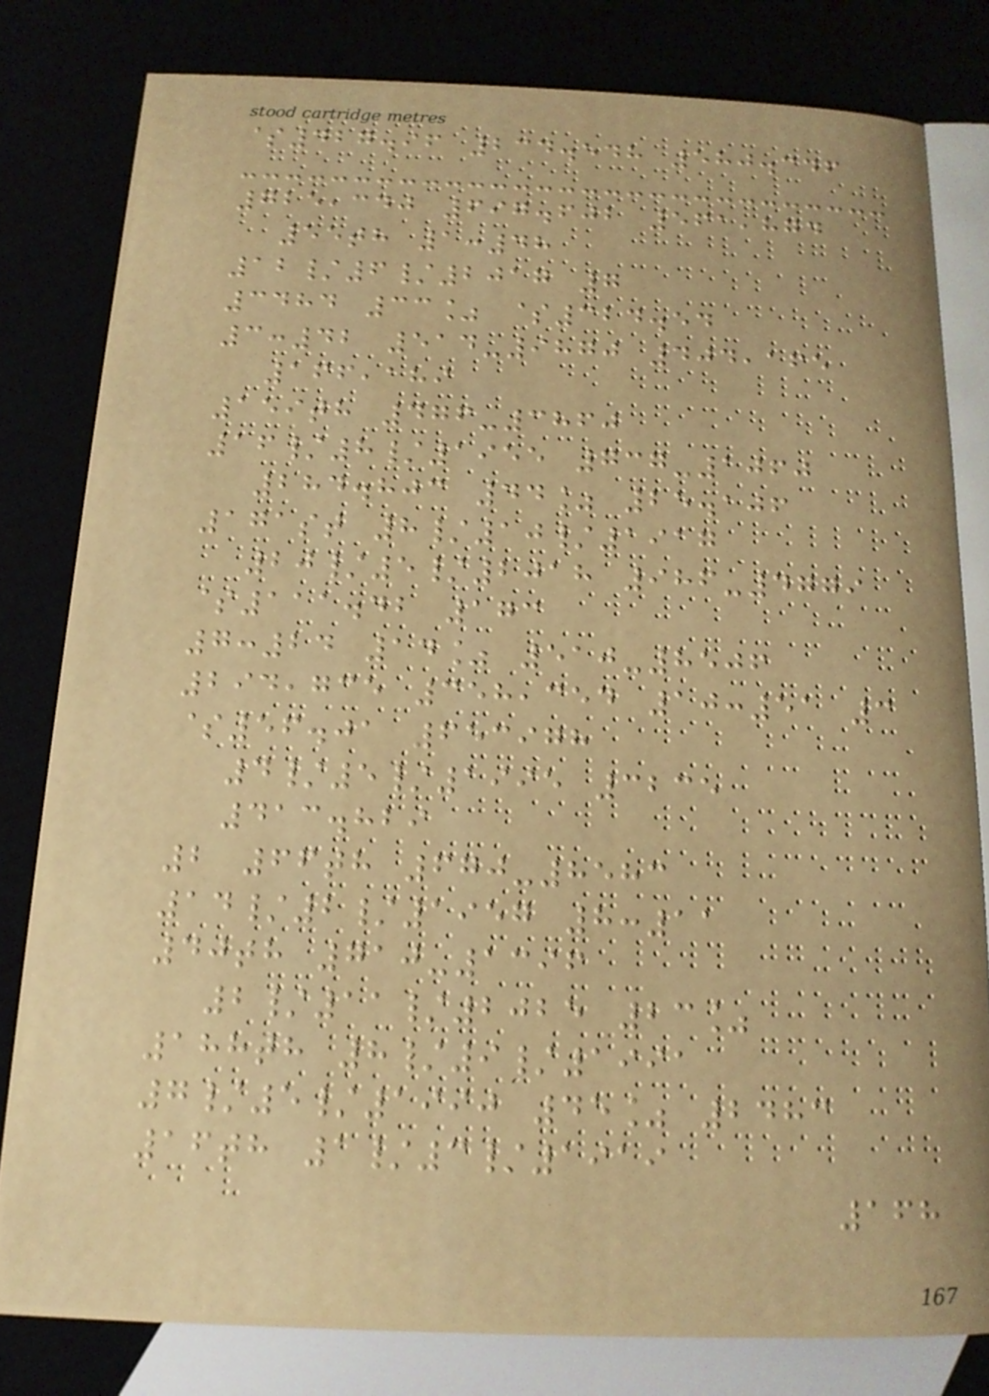$427.96 234.548 580.346
725,340 697.602 561,874
55th 1:48
12/6/2017 7
3484 33% $324.54
3:42 514-9870 404,165
166,189
159th 476-3860
16/8/1955 737-1060
284.803 44% 25.106
171st 8/10/1917
20/5/2018 986-4779
$111.42 173
7:24 14% 510-8506
294,735 358,354 10:51 3
$56.01 653978
4/5/1995 3235
413.829
2 66th 670-8583
14/2/1957 8:11
40th 710-1396
2/11/2025 23%
188th 8/9/1991
7/5/1990 45% 2483
16th 1/3/1919
168
